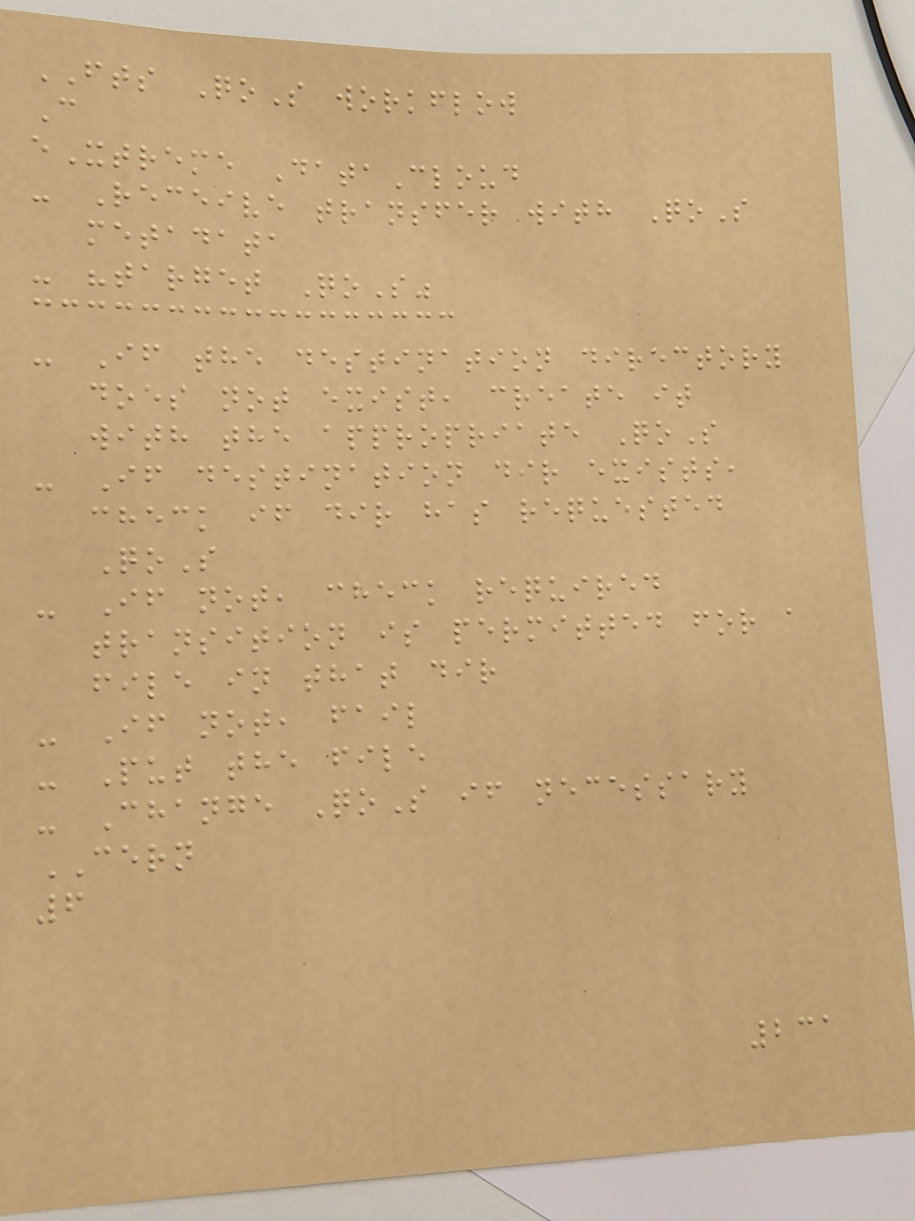FTS QoS workflow
C
eXtreme DataCloud
- Receive transfer with QoS
metadata
- "target QoS"
- If the destination directory
does not exist, create it
with the appropriate QoS
- If destination dir exists,
check if dir has requested
QoS
- If not, check required
transition is permitted for a
file in that dir
- If not, fail
- Put the file
- Change QoS if necessary
CERN
6
231
